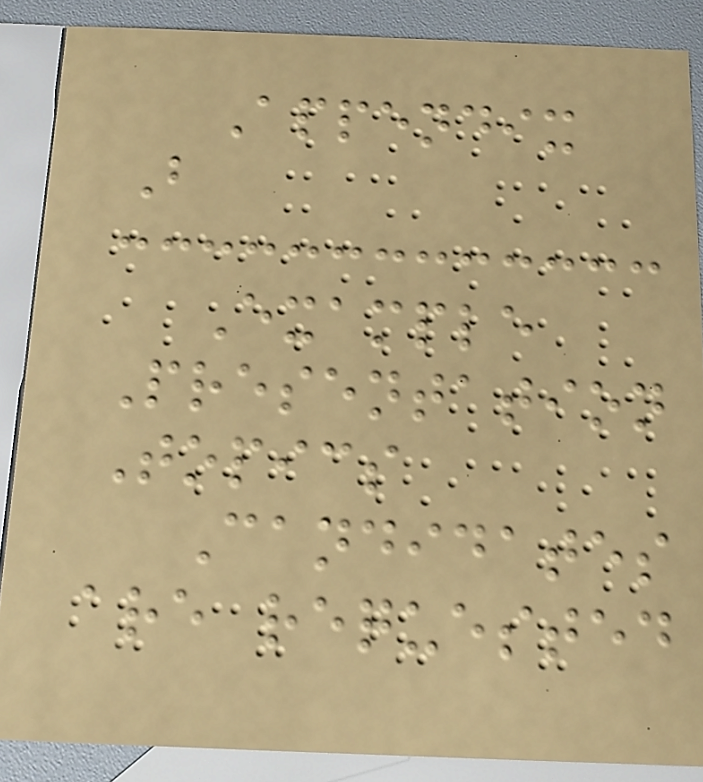Appendix
B
Example
Presentation
Topics
Candidates
are requested
